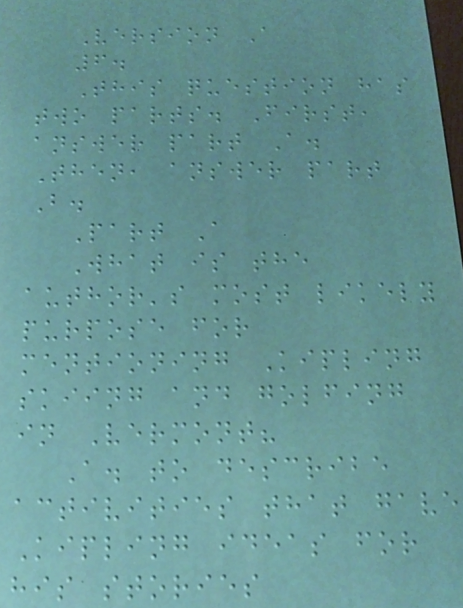Version A
6.
This question has
two parts. First,
answer part A.
Then, answer part
B.
Part A
What is the
author's most likely
purpose for
mentioning Kipling
skiing and golfing
in Vermont?
A. to describe
activities that gave
Kipling ideas for
his stories
